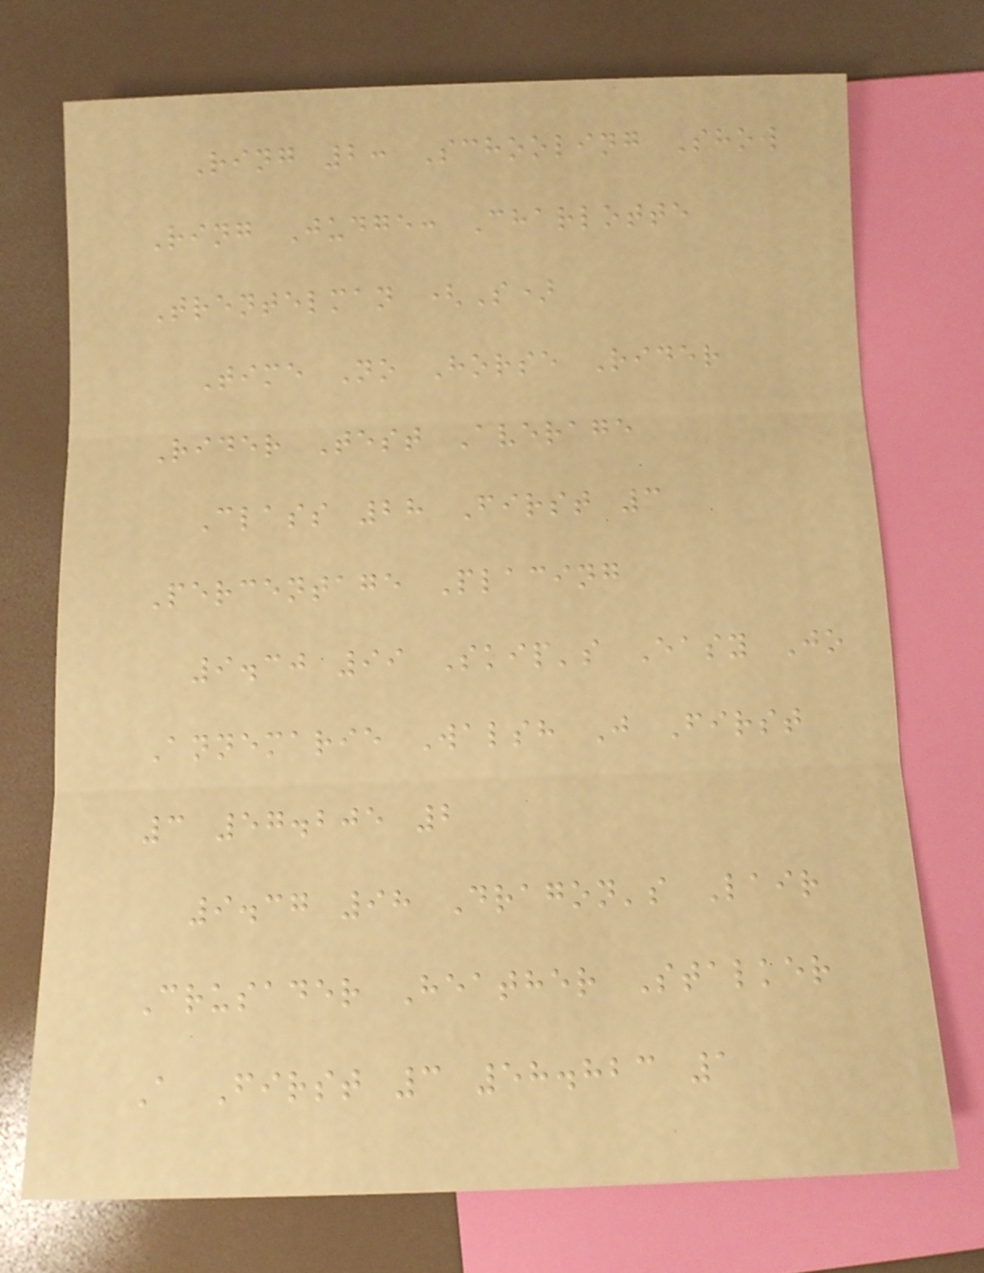Ring 2: Schooling Show
Ring Judge: Charlotte
Trentelman (S)
Time No Horse Rider
Rider Test Average
Class 28 First 3
Percentage Placing
9.30 99 Skip's Easy Jo
Annemarie Walsh J First
3 57.205 2
9.37 98 Dragon's Lair
Crusader Heather Stalker
A First 3 58.823 1
